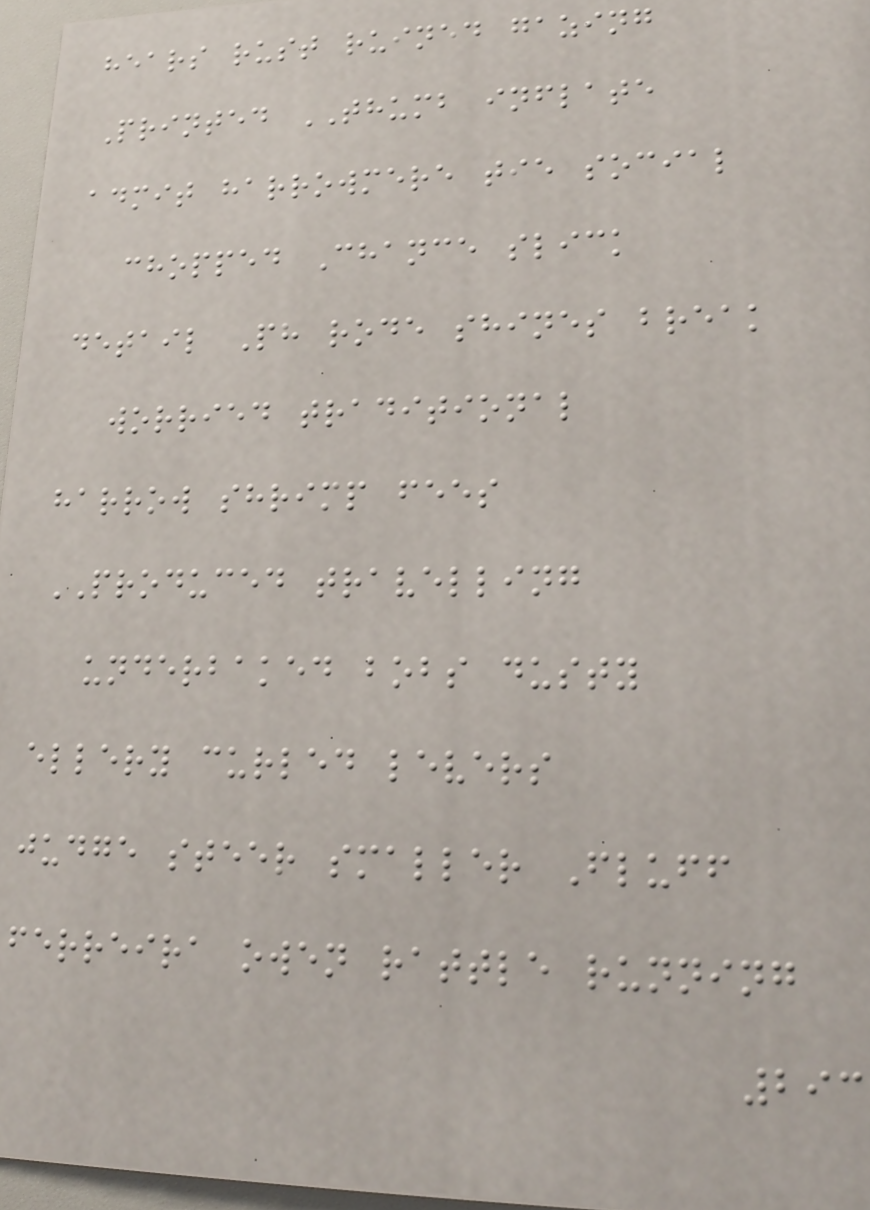hears rust ruined gazing
Printed THUMB inflate
admit harrowmere tie social
chopped Chance slick
detail Ph rode shines break
worried traditional
harrow shrimp fees
PRODUCED travelling
underbaked bobs dusty
ellery curled levers
judge steer smaller Fluff
ferreira owen rattle running
293
